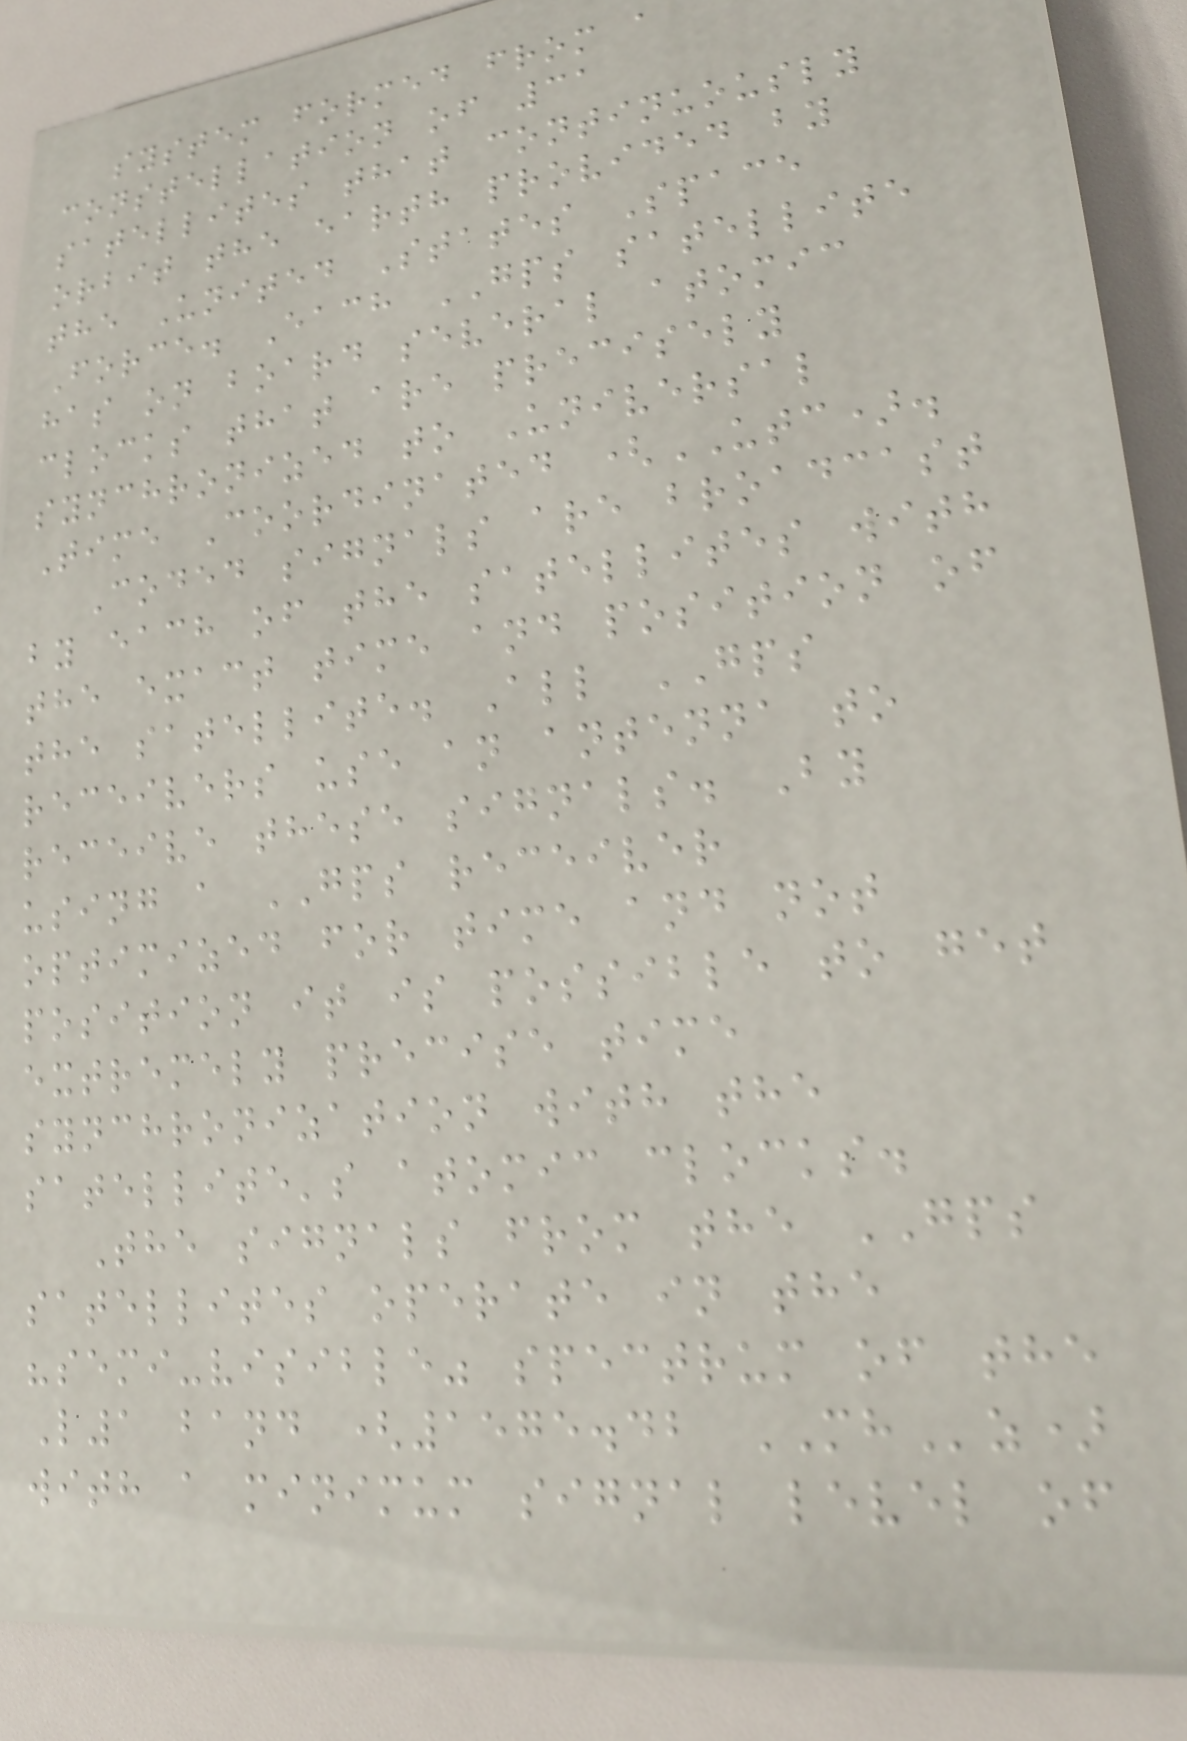system formed from a
constellation of 31
satellites that continuously
orbit the earth provided by
the United States Space
Force. Each GPS satellite
has on board several atomic
clocks that are precisely
synchronized to Universal
Time Coordinated (UTC).
Coded signals are broadcast
by each of the satellites with
the exact time and position of
the satellite. All GPS
receivers use an antenna to
receive these signals. By
using a GPS receiver
optimized for time and not
position it is possible to get
extremely precise time
synchronization with the
satellite's atomic clocks.
The signals from the GPS
satellites operate in the
"semi-visible" spectrum of the
L1 band (1575.42 MHz)
with a minimum signal level of
